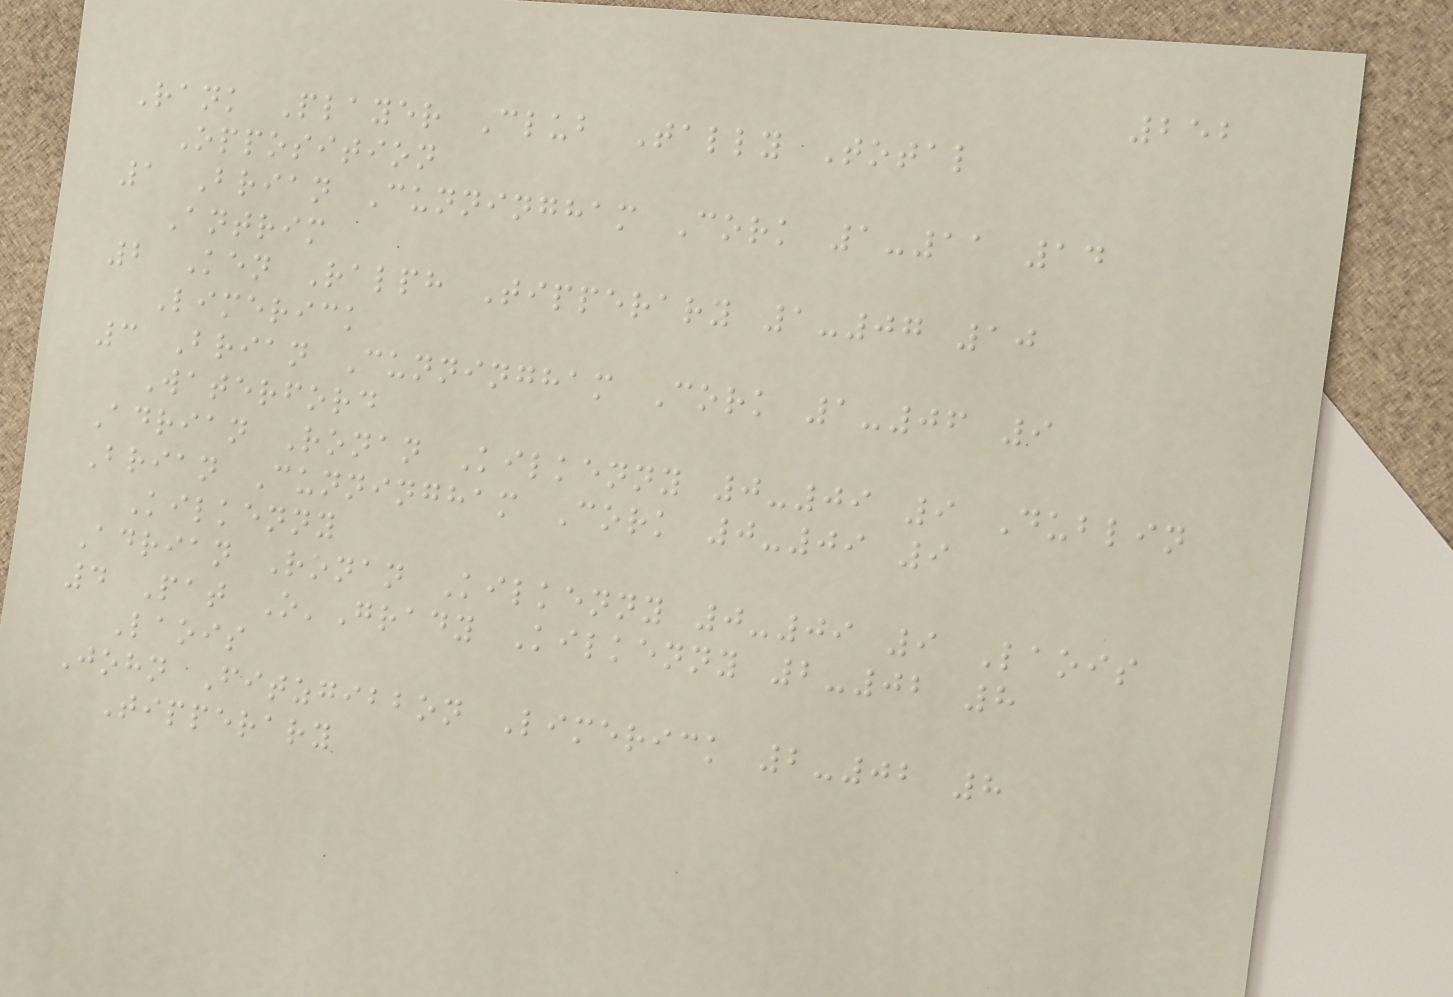252
Rank Player Club Tally Total
Opposition
1 Brian Cunningham Cork 1-11 14
Antrim
2 Ken Ralph Tipperary 1-07 10
Limerick
3 Brian Cunningham Cork 1-06 9
Waterford
Adrian Ronan Kilkenny 0-09 9 Dublin
Brian Cunningham Cork 0-09 9
Kilkenny
Adrian Ronan Kilkenny 0-09 9 Laois
4 Pat O'Grady Kilkenny 2-02 8
Laois
John Fitzgibbon Limerick 2-02 8
Tipperary
